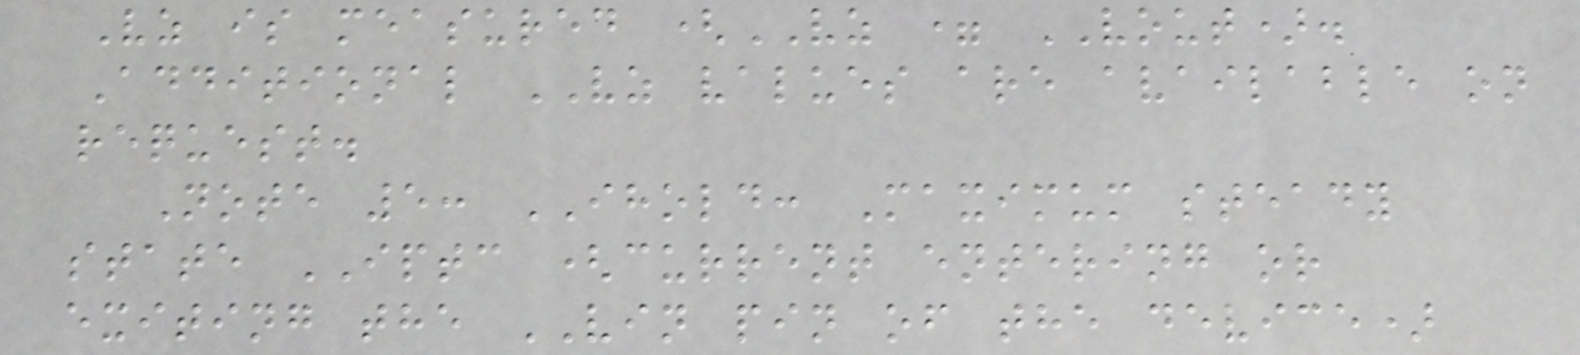Vz is measured (VZ = VOUT).
Additional VZ values are available on
request.
Note 5: IHOLD: Maximum steady
state IPTC (current entering or
exiting the VIN pin of the device)
